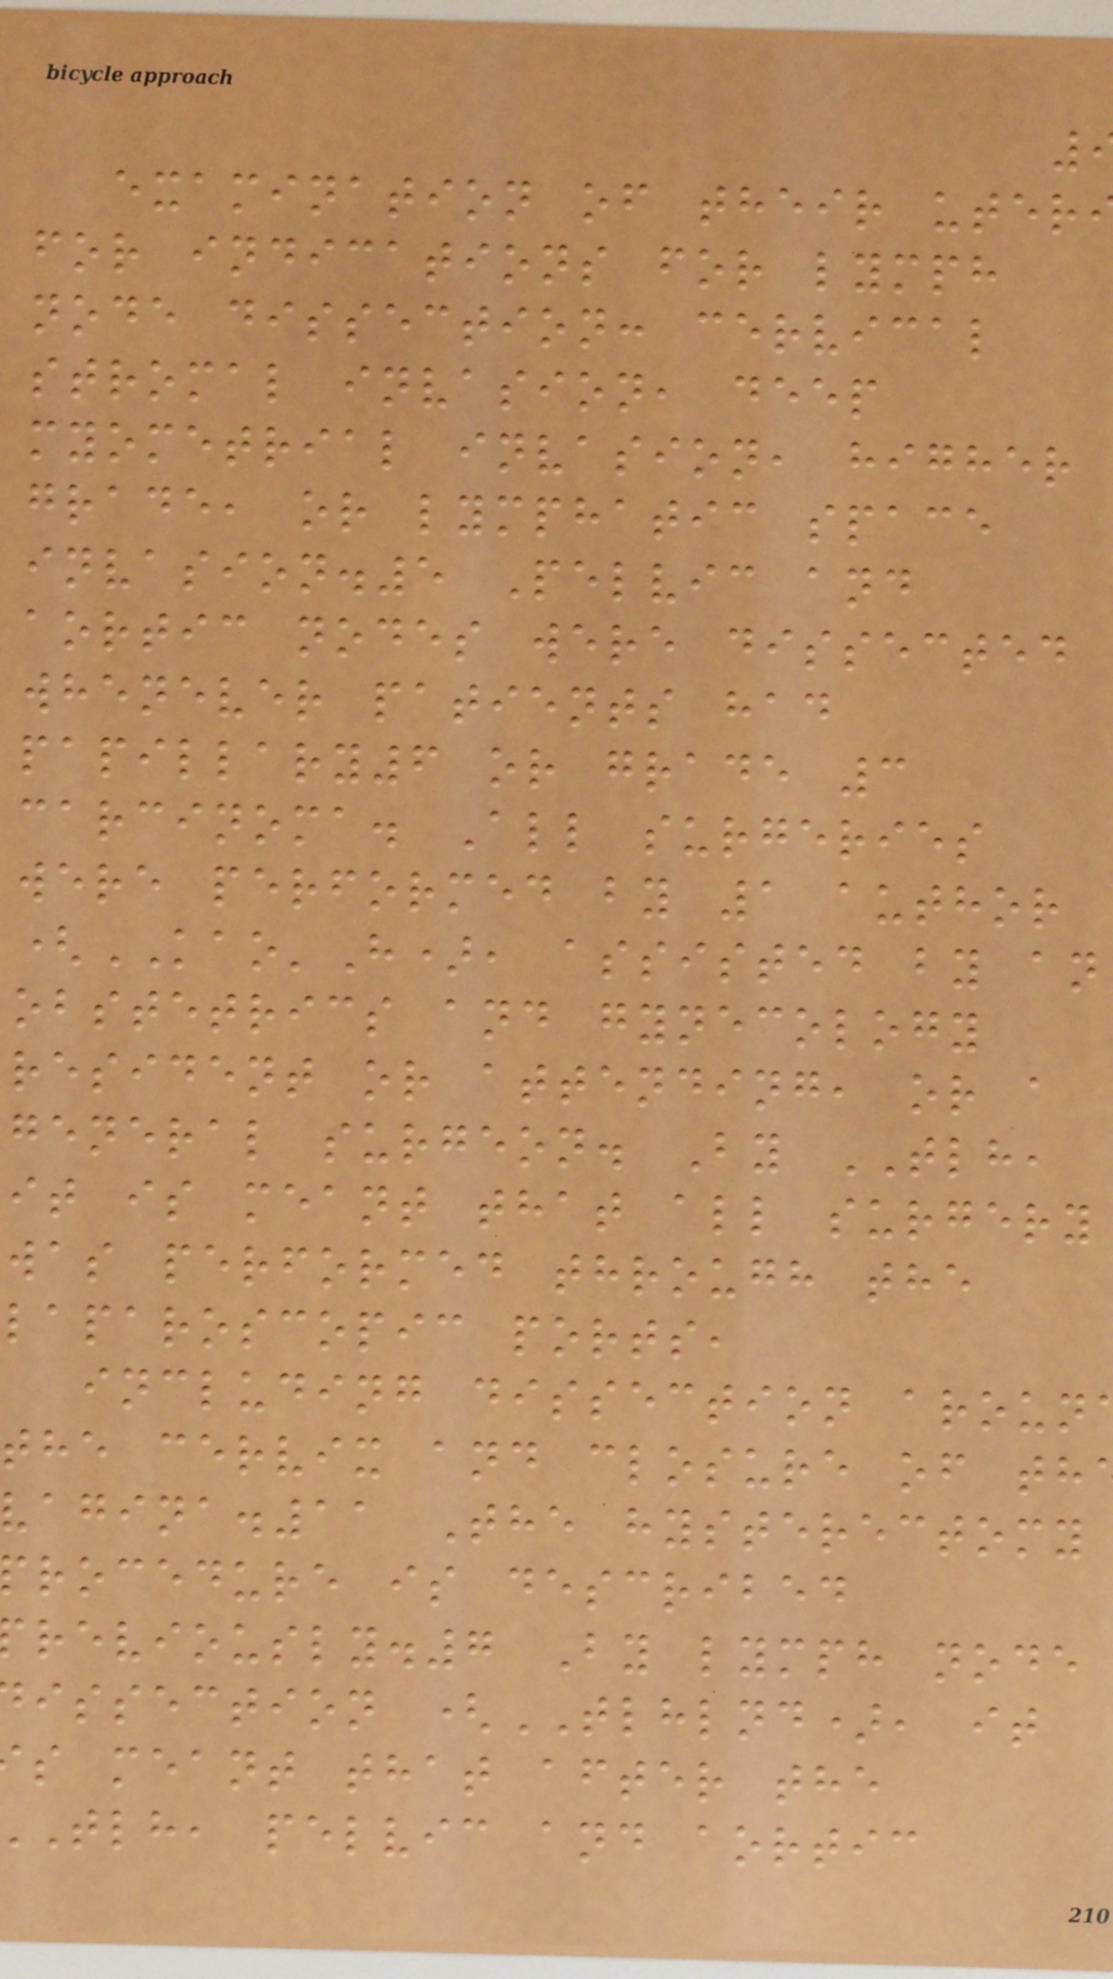examination of their uter
for indications for lymph
node dissection: cervical
stromal invasion, deep
myometrial invasion, higher
grade, or lymphatic space
invasion.5 Pelvic and
aortic nodes were dissected
whenever patients had
papillary6 or grade 3
carcinoma. All surgeries
were performed by 1 author
(KAO'H), assisted by an
obstetrics and gynecology
resident or attending, or a
general surgeon. By TLH,
it is meant that all surgery
was performed through the
laparoscopic ports,
including dissection aroun
the cervix and closure of th
vagina.11 The hysterectomy
rocedure is described
reviously.7 By lymph node
issection (TLHLND), it
s meant that after the
tlh, pelvic and aortic
